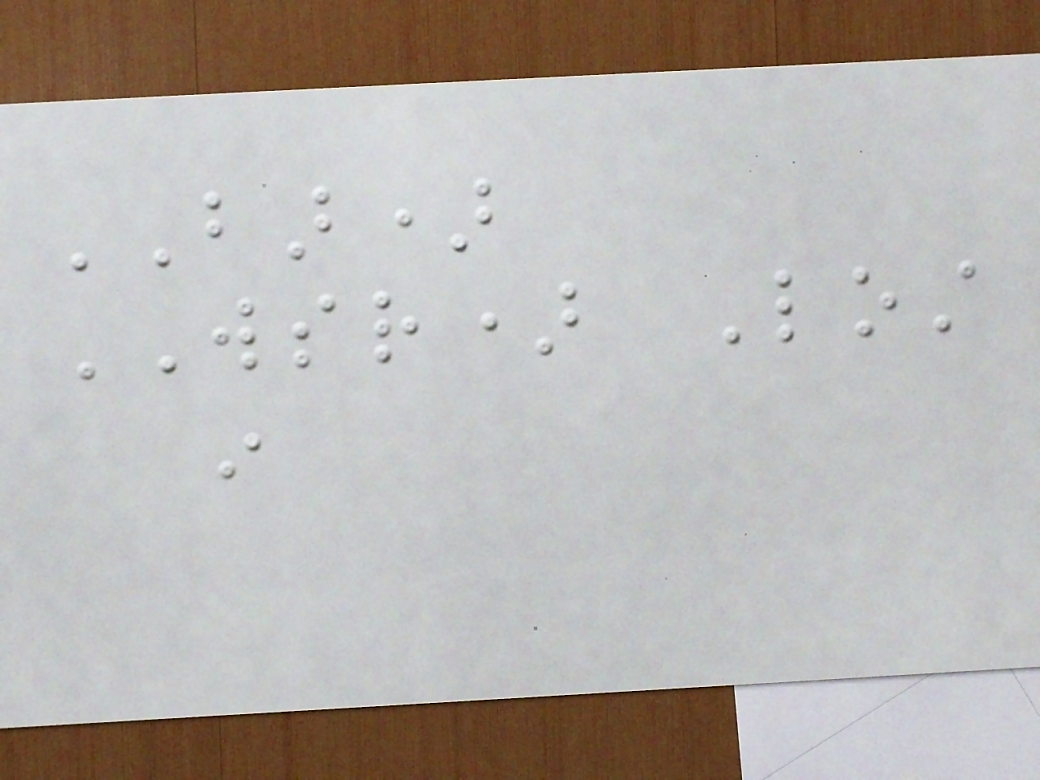BAR)
WSR) Lost
in
